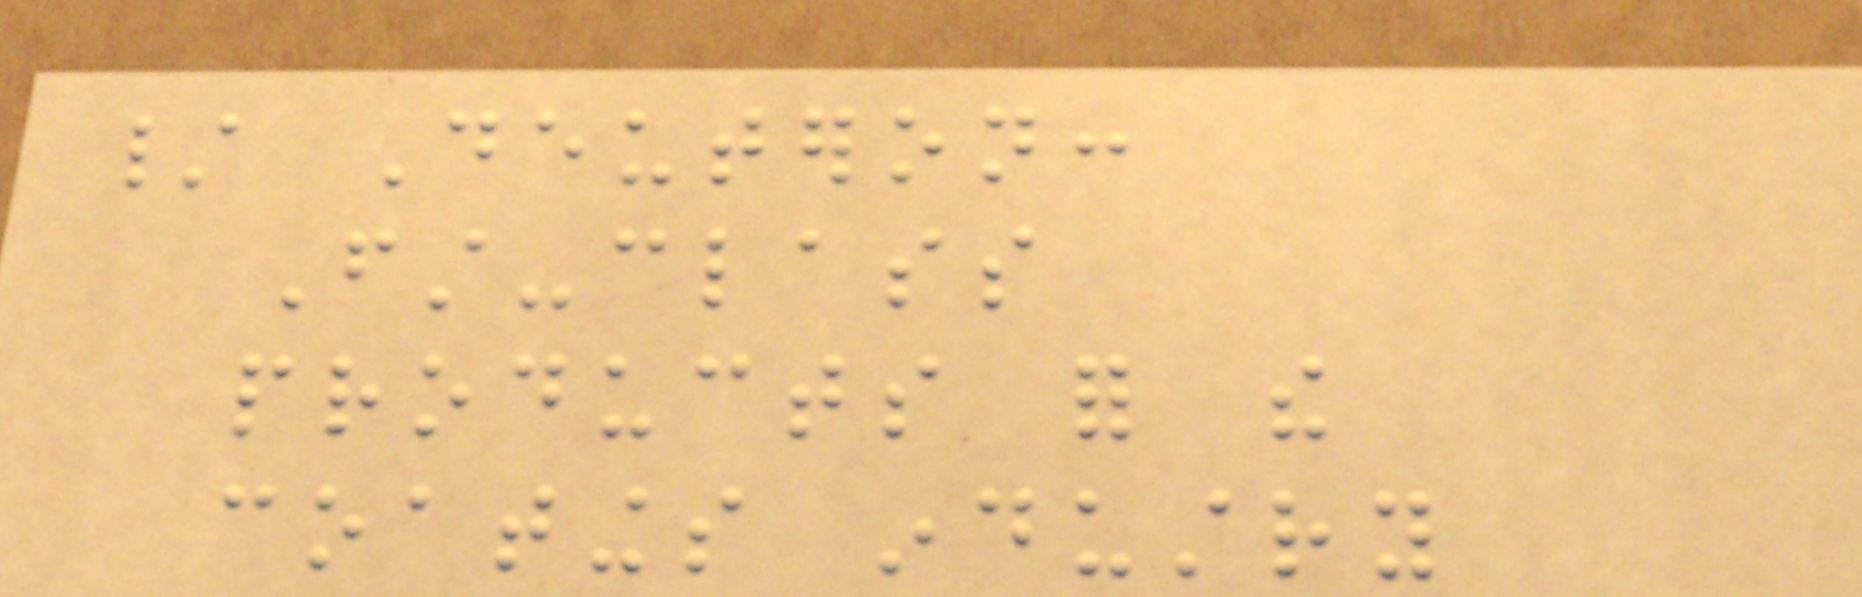/ Deuteron:
First-class
products for the
coatings industry
